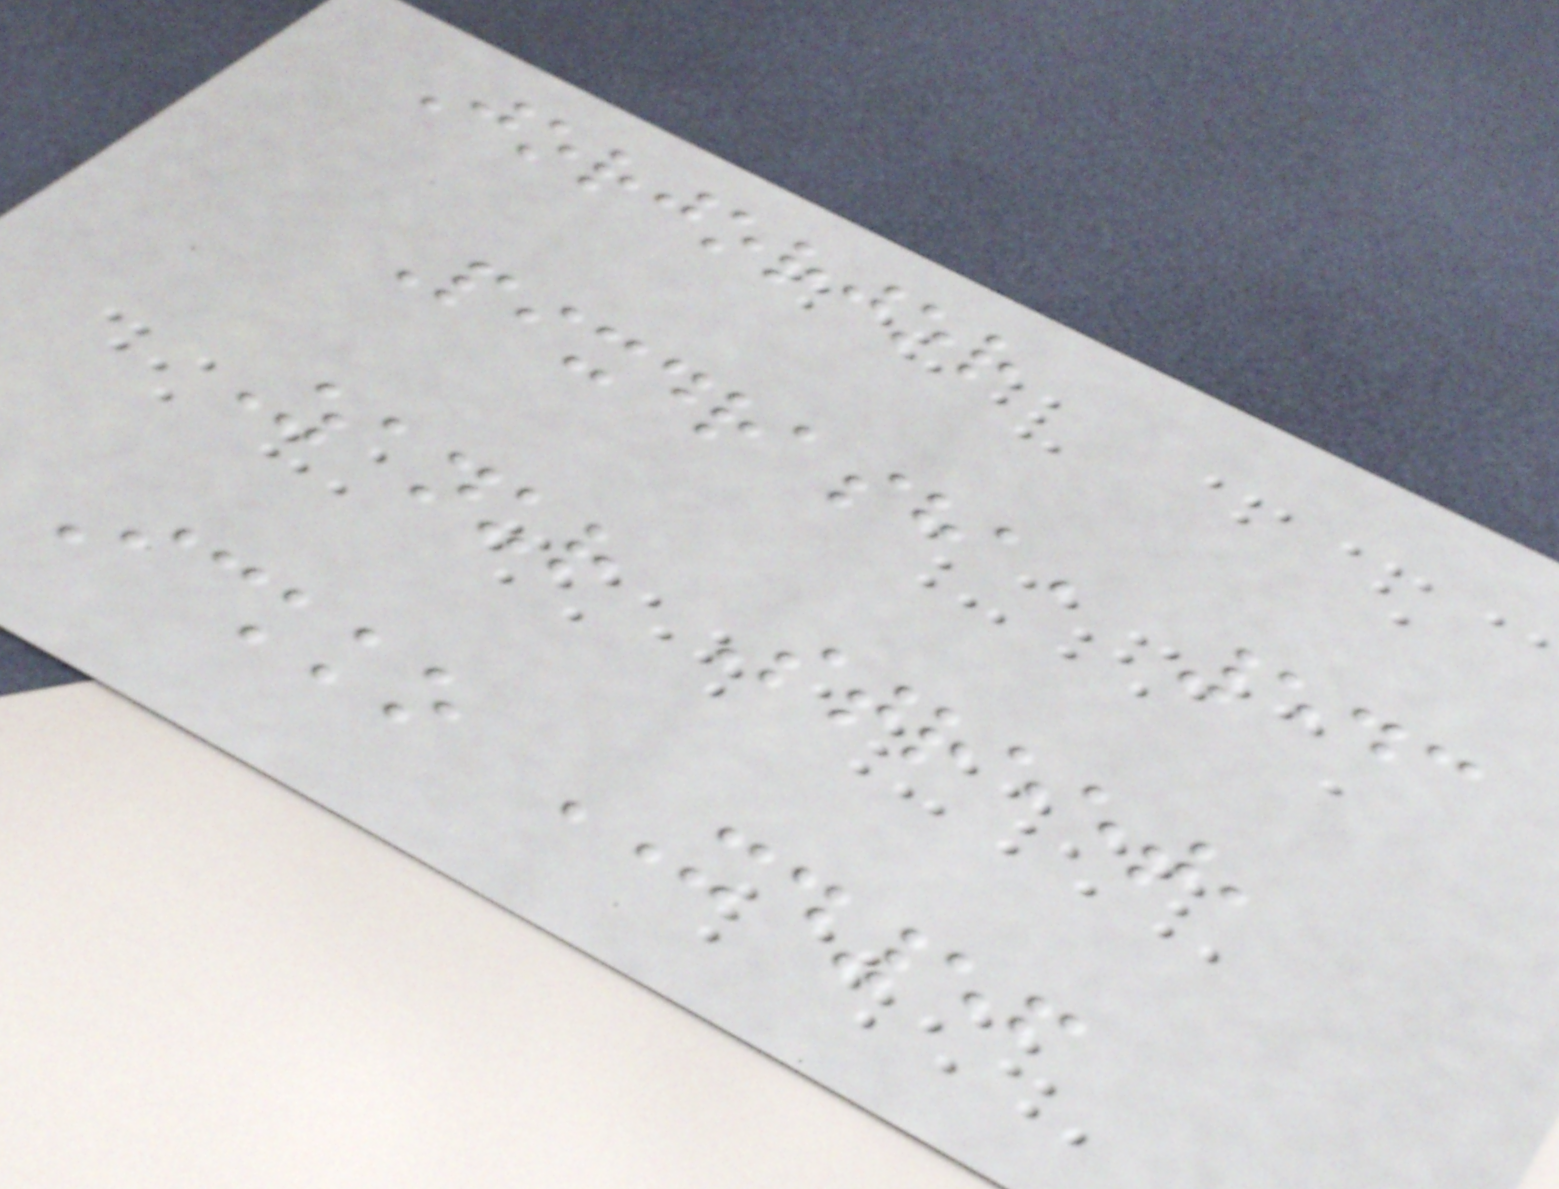Jorjorjor
Pixdrasha, 543
Zanur Street,
Ickko XD56
